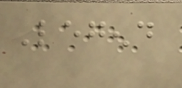Legend
